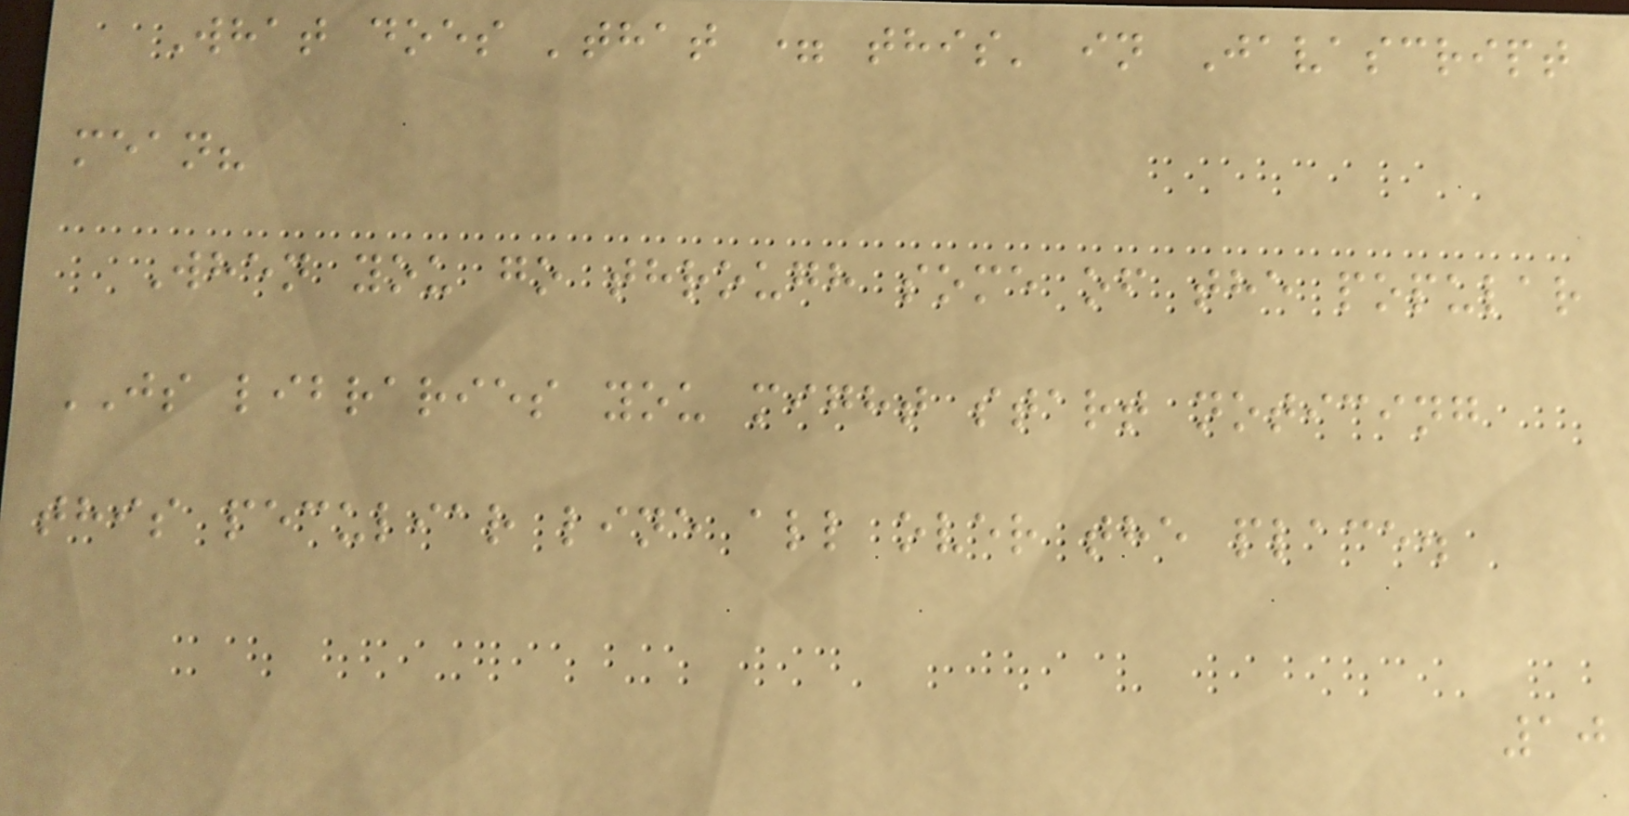What does 'that = this' in Javascript
mean?
When you go through some of the popular
JS libraries you might start noticing
this peculiar line all over the place.
10
